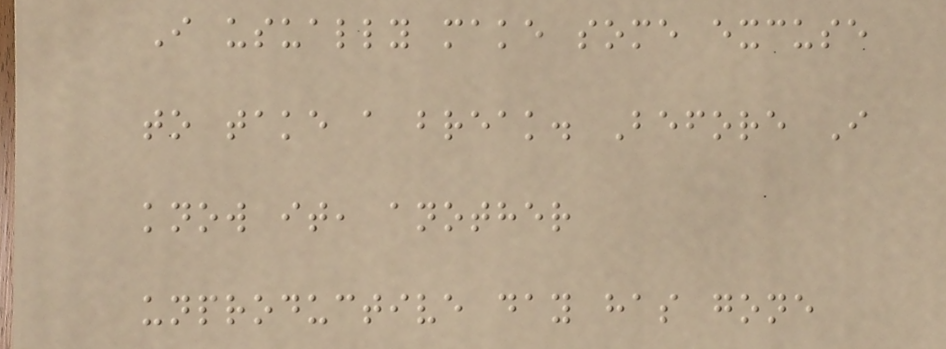I usually make some excuse
to take a break. Before I
know it, another
unproductive day has gone
